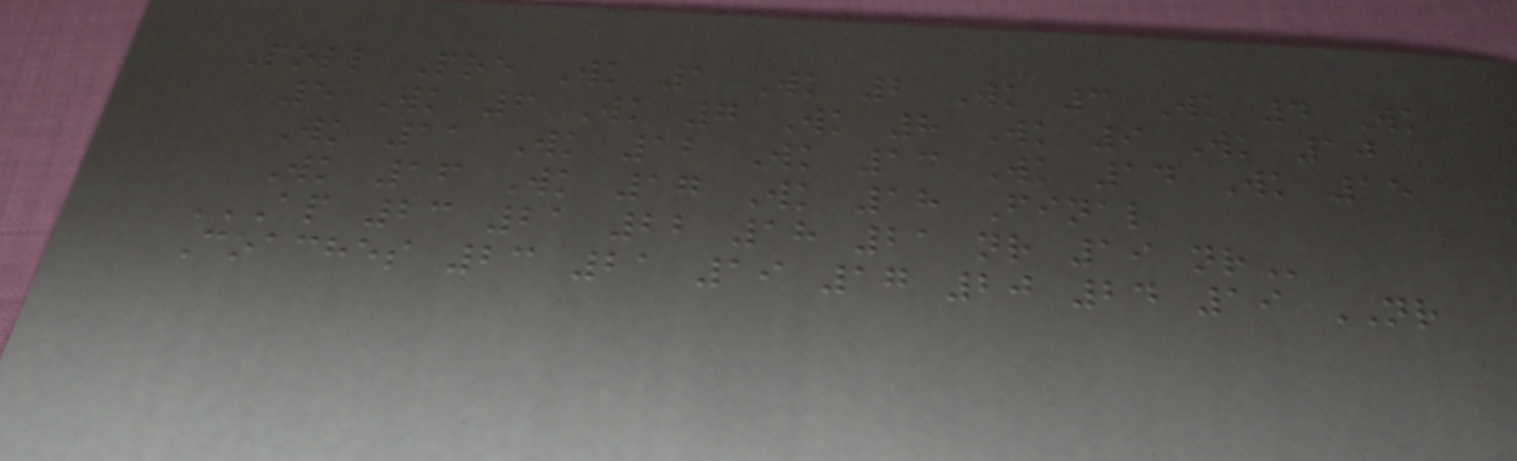Poll Pre Wk 1 Wk 2 Wk 3 Wk 4 Wk
5 Wk 6 Wk 7 Wk 8 Wk 9 Wk 10
Wk 11 Wk 12 Wk 13 Wk 14 Wk 15
Wk 16 Wk 17 Wk 18 Final
AP 23 21 22 18 21 NR 19 NR
Coaches 23 21 19 17 20 24 19 NR
